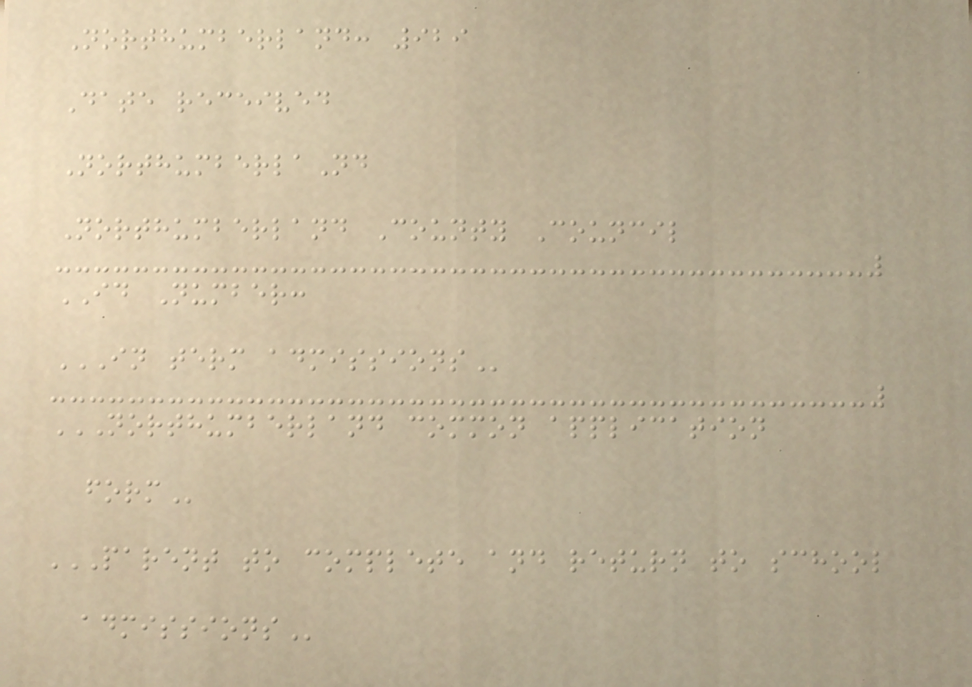Northumberland: 929
Date received
NorthumberlaNd
Northumberland County Council
ID Number:
IN TERM ADMISSIONS
NORTHUMBERLAND COMMON APPLICATION
FORM
PARENT TO COMPLETE AND RETURN TO SCHOOL
ADMISSIONS
